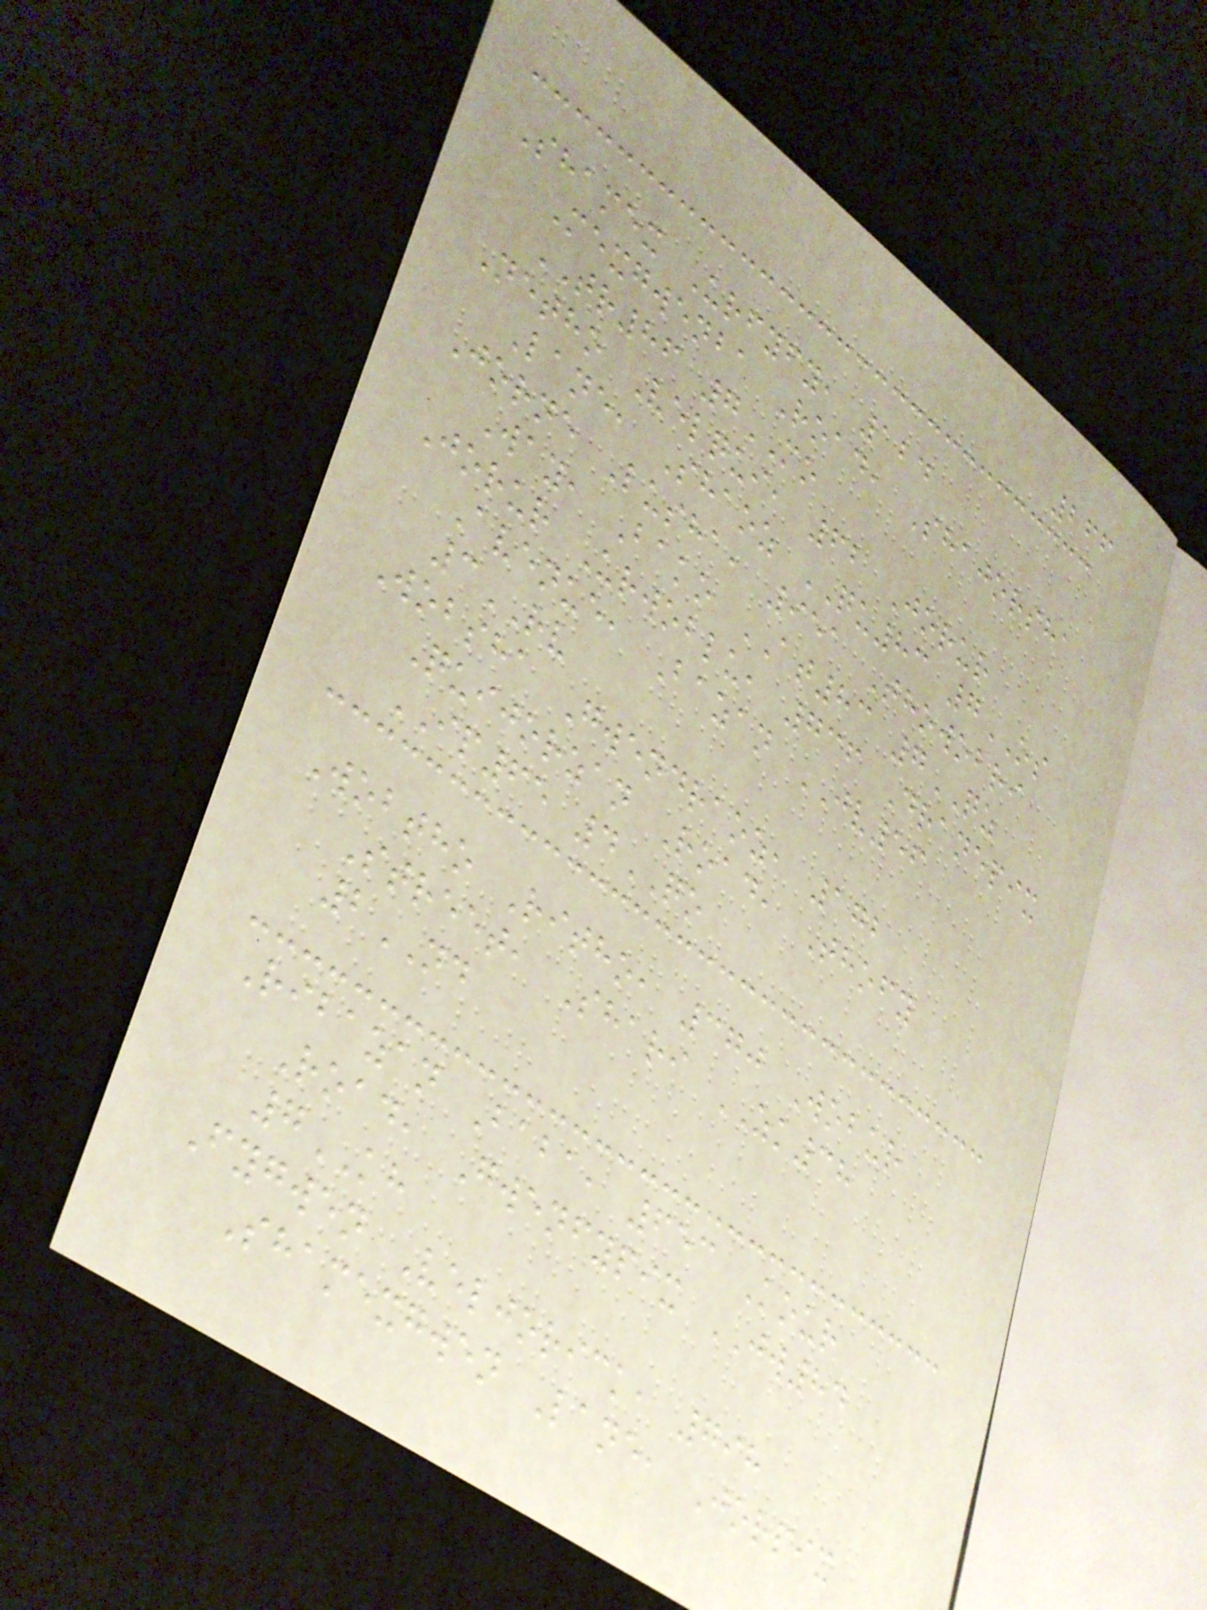266
Shamex Urfyfy, 124
Mexgwenba Road, Shajorsha
TR86 7MO
Netho Velqui, 62 Jorur
Lane, Shaoz QU83 7OS
Jorne Lusha, 951 Thowobri
Way, Bako AT83 7QZ
Jorur Urwoblu, 736 Dranepix
Avenue, Bazan JV56
3RV
Wobsha Gwendraoz, 172
Quijorzan Road, Thofy
IP65 4QO
Wobtho Ritho, 370 Wobur
Street, Shari ZK38
2ND
Ribazan Baba, 653 Kour
Road, Gwenfypix JW84
7KH
Fygwen Veljorick, 798
Shamexgwen Lane, Jorpix
